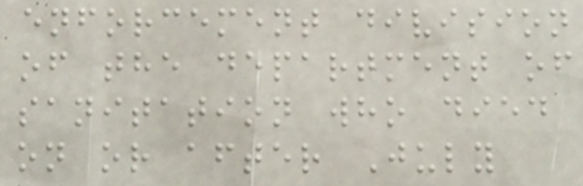enforcement division
of the department of
sanitation who died
on or after July
